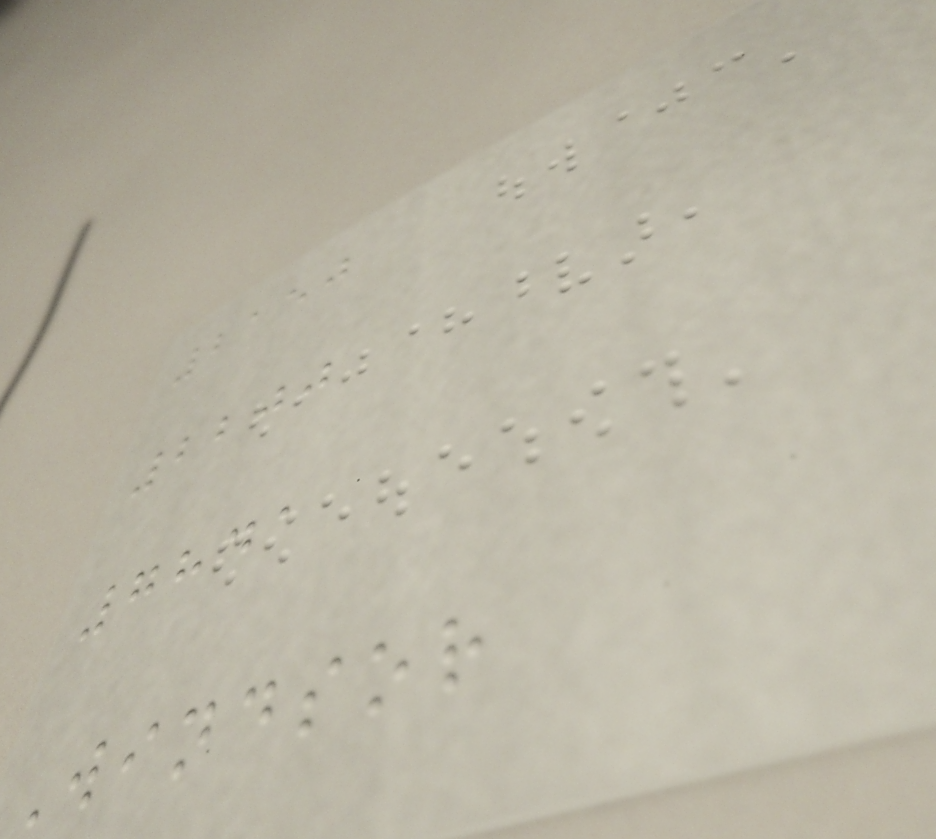2150
2200
7841
Windsor
